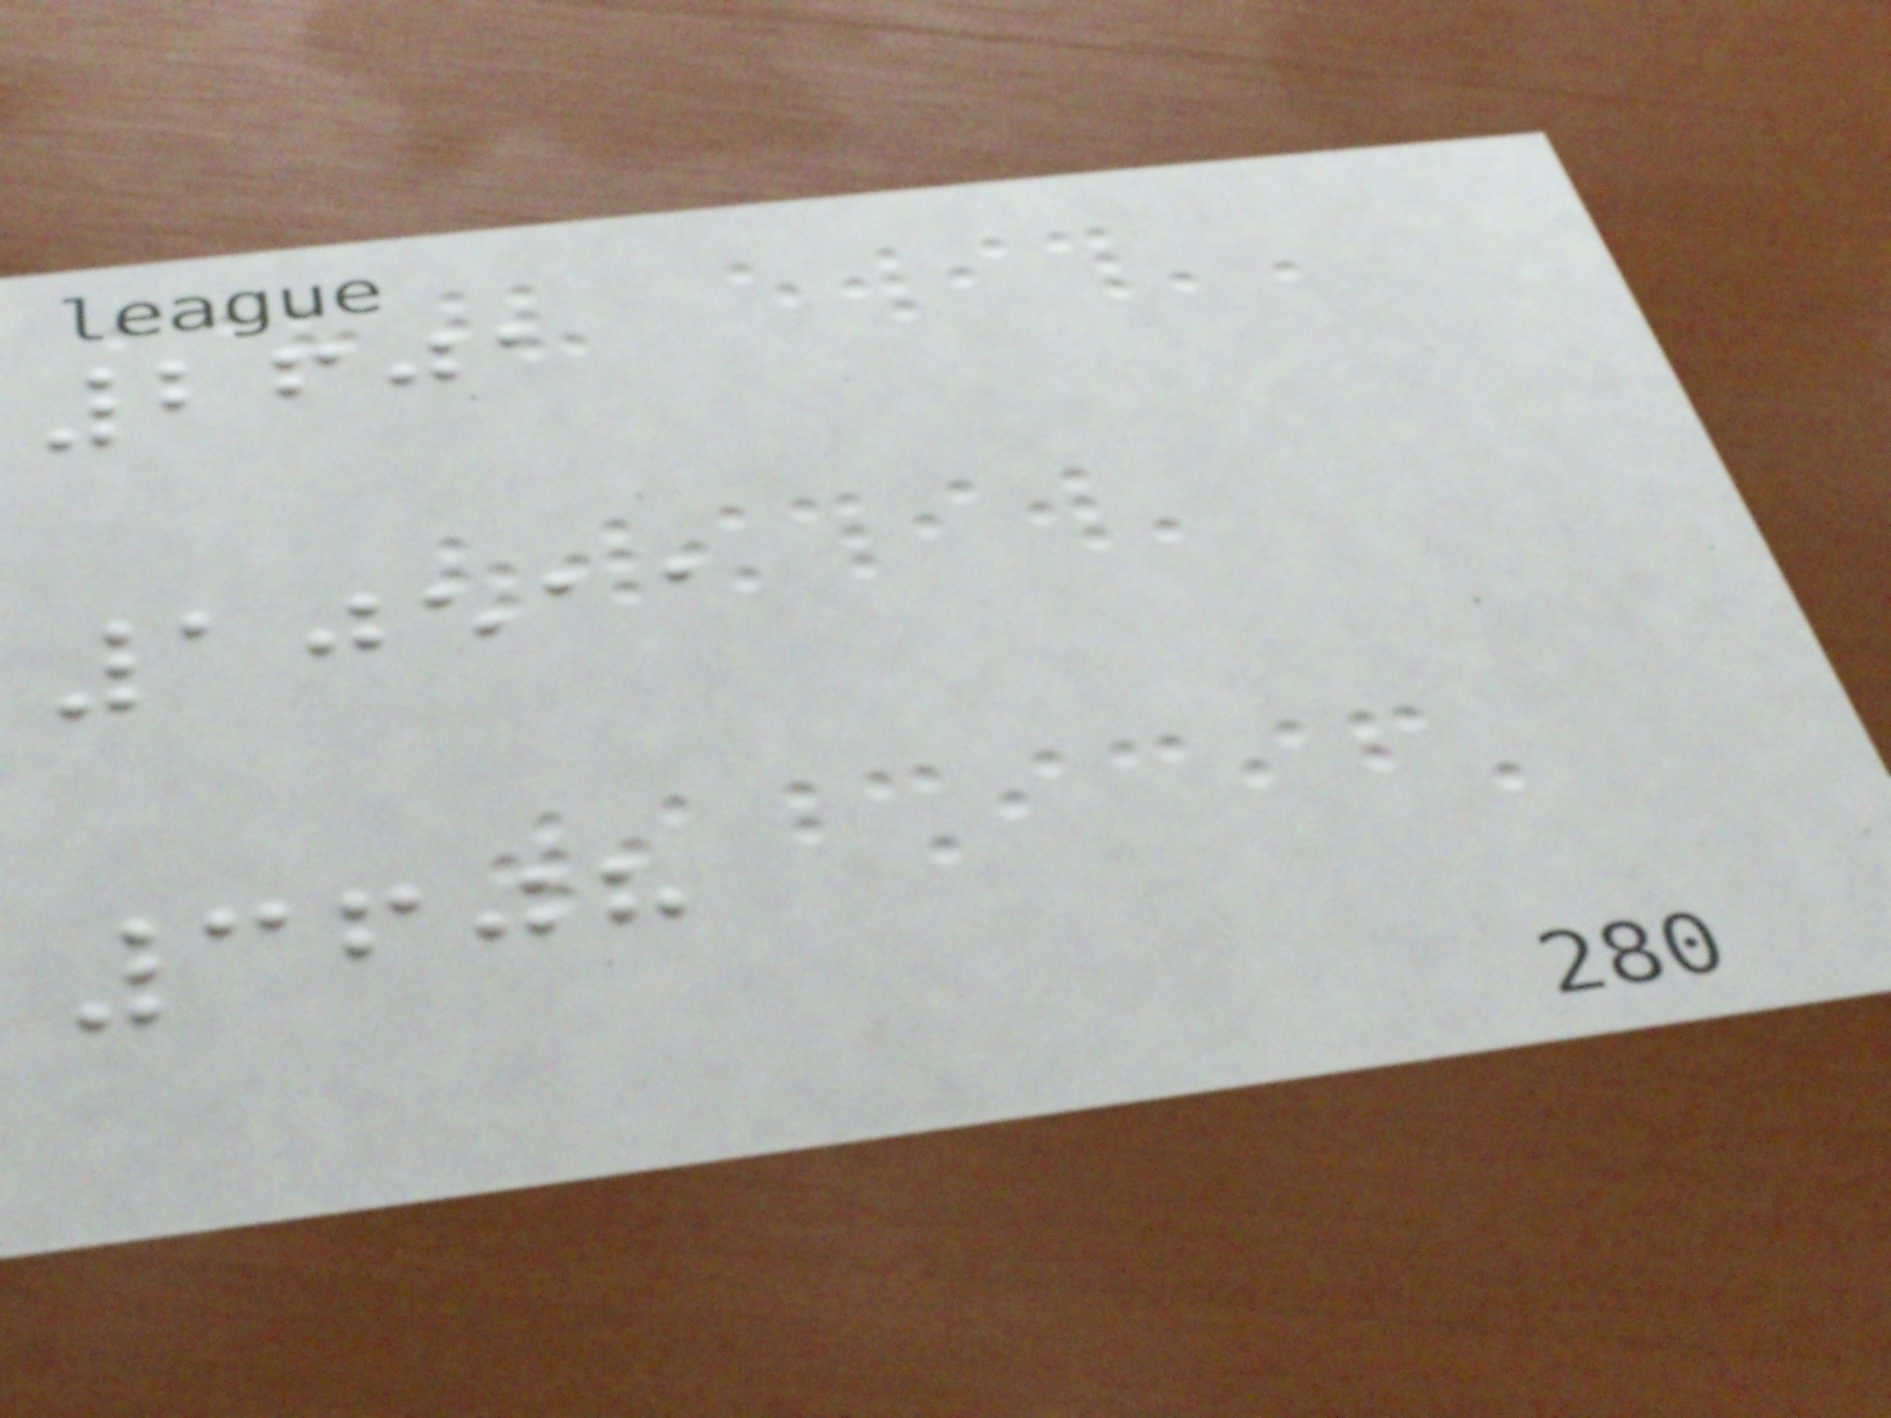2601
10511
3608
